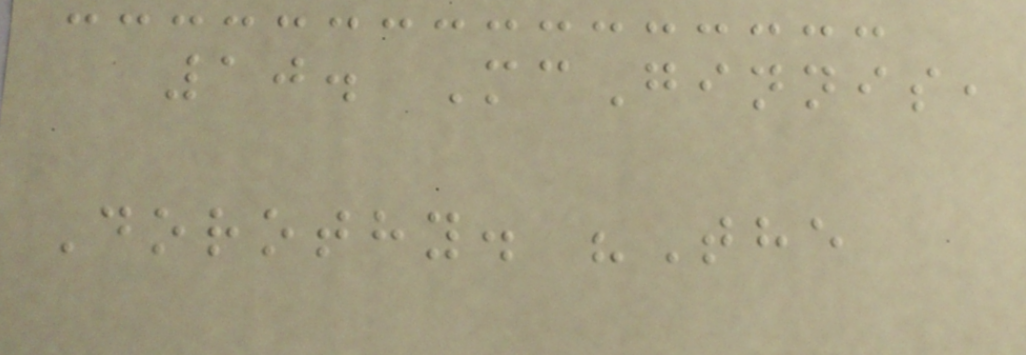10. McGinnis,
Dorothy. "The
